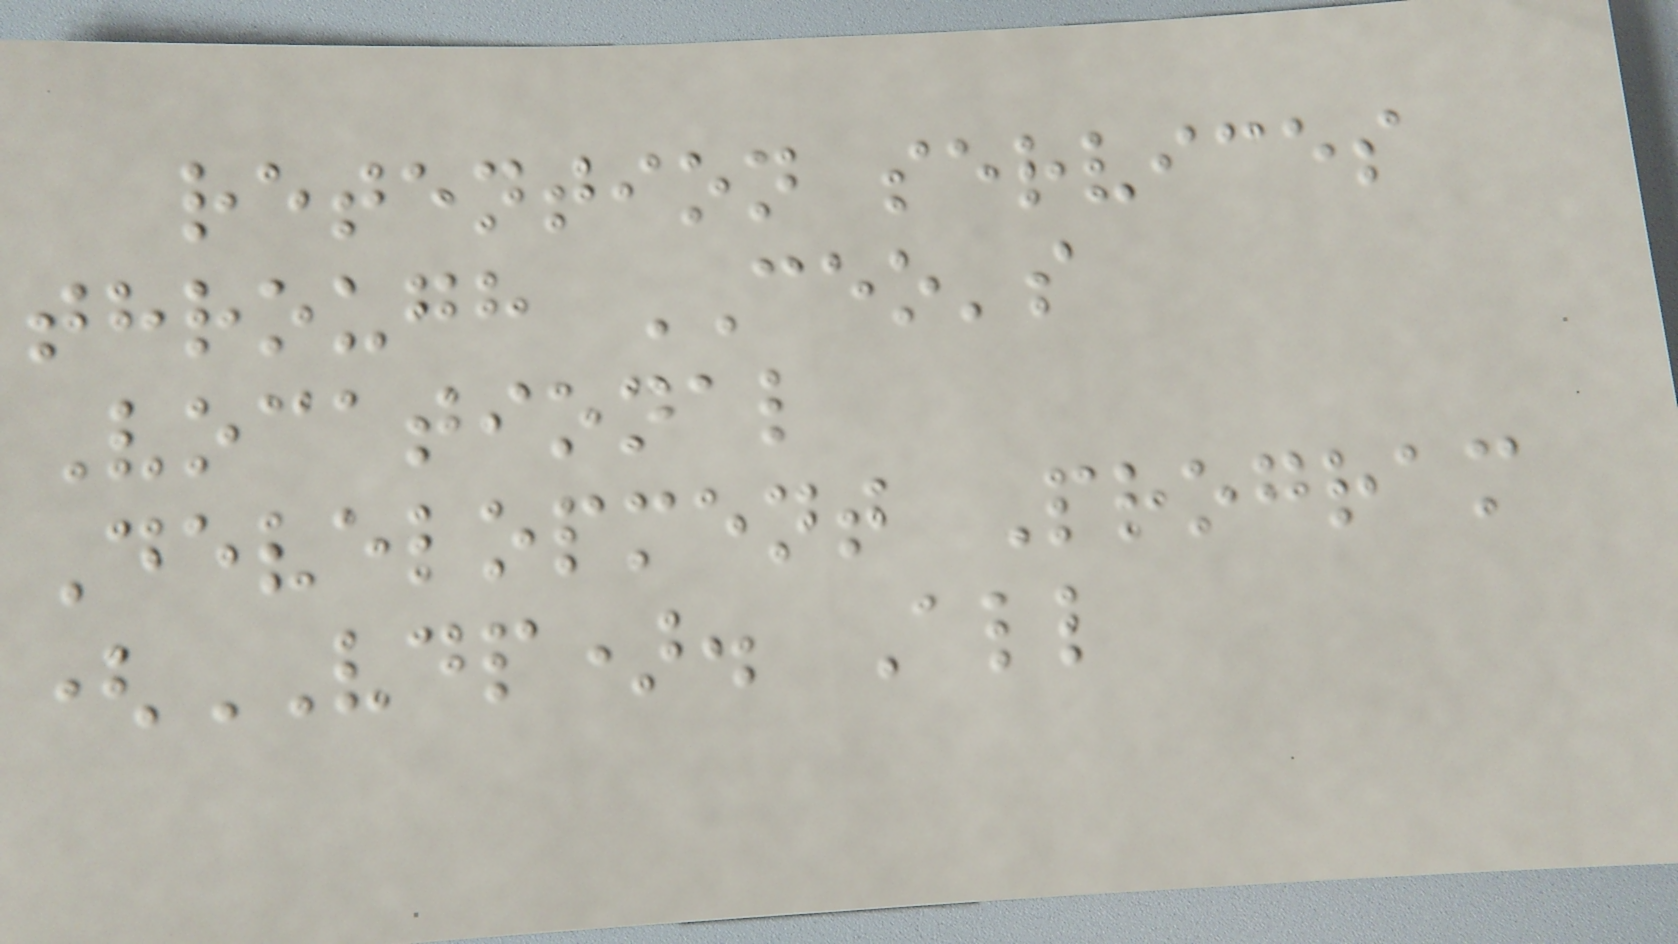retention services
through CEO's
Vocational
Development Program
(VDP). All
